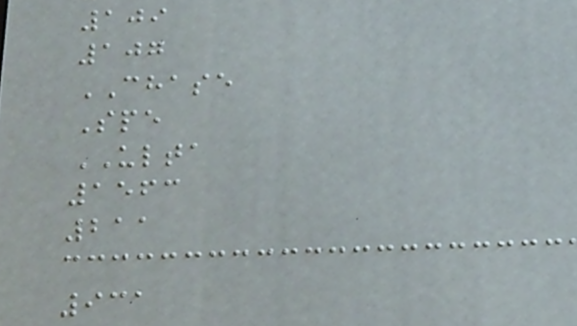109
107
CHASE
Spe
ULTA
1563
211
931
